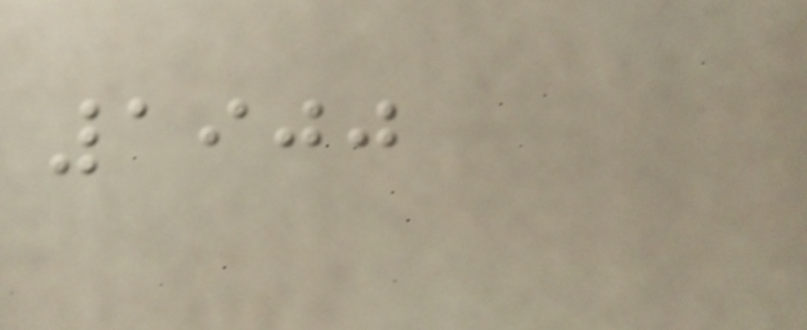1900
